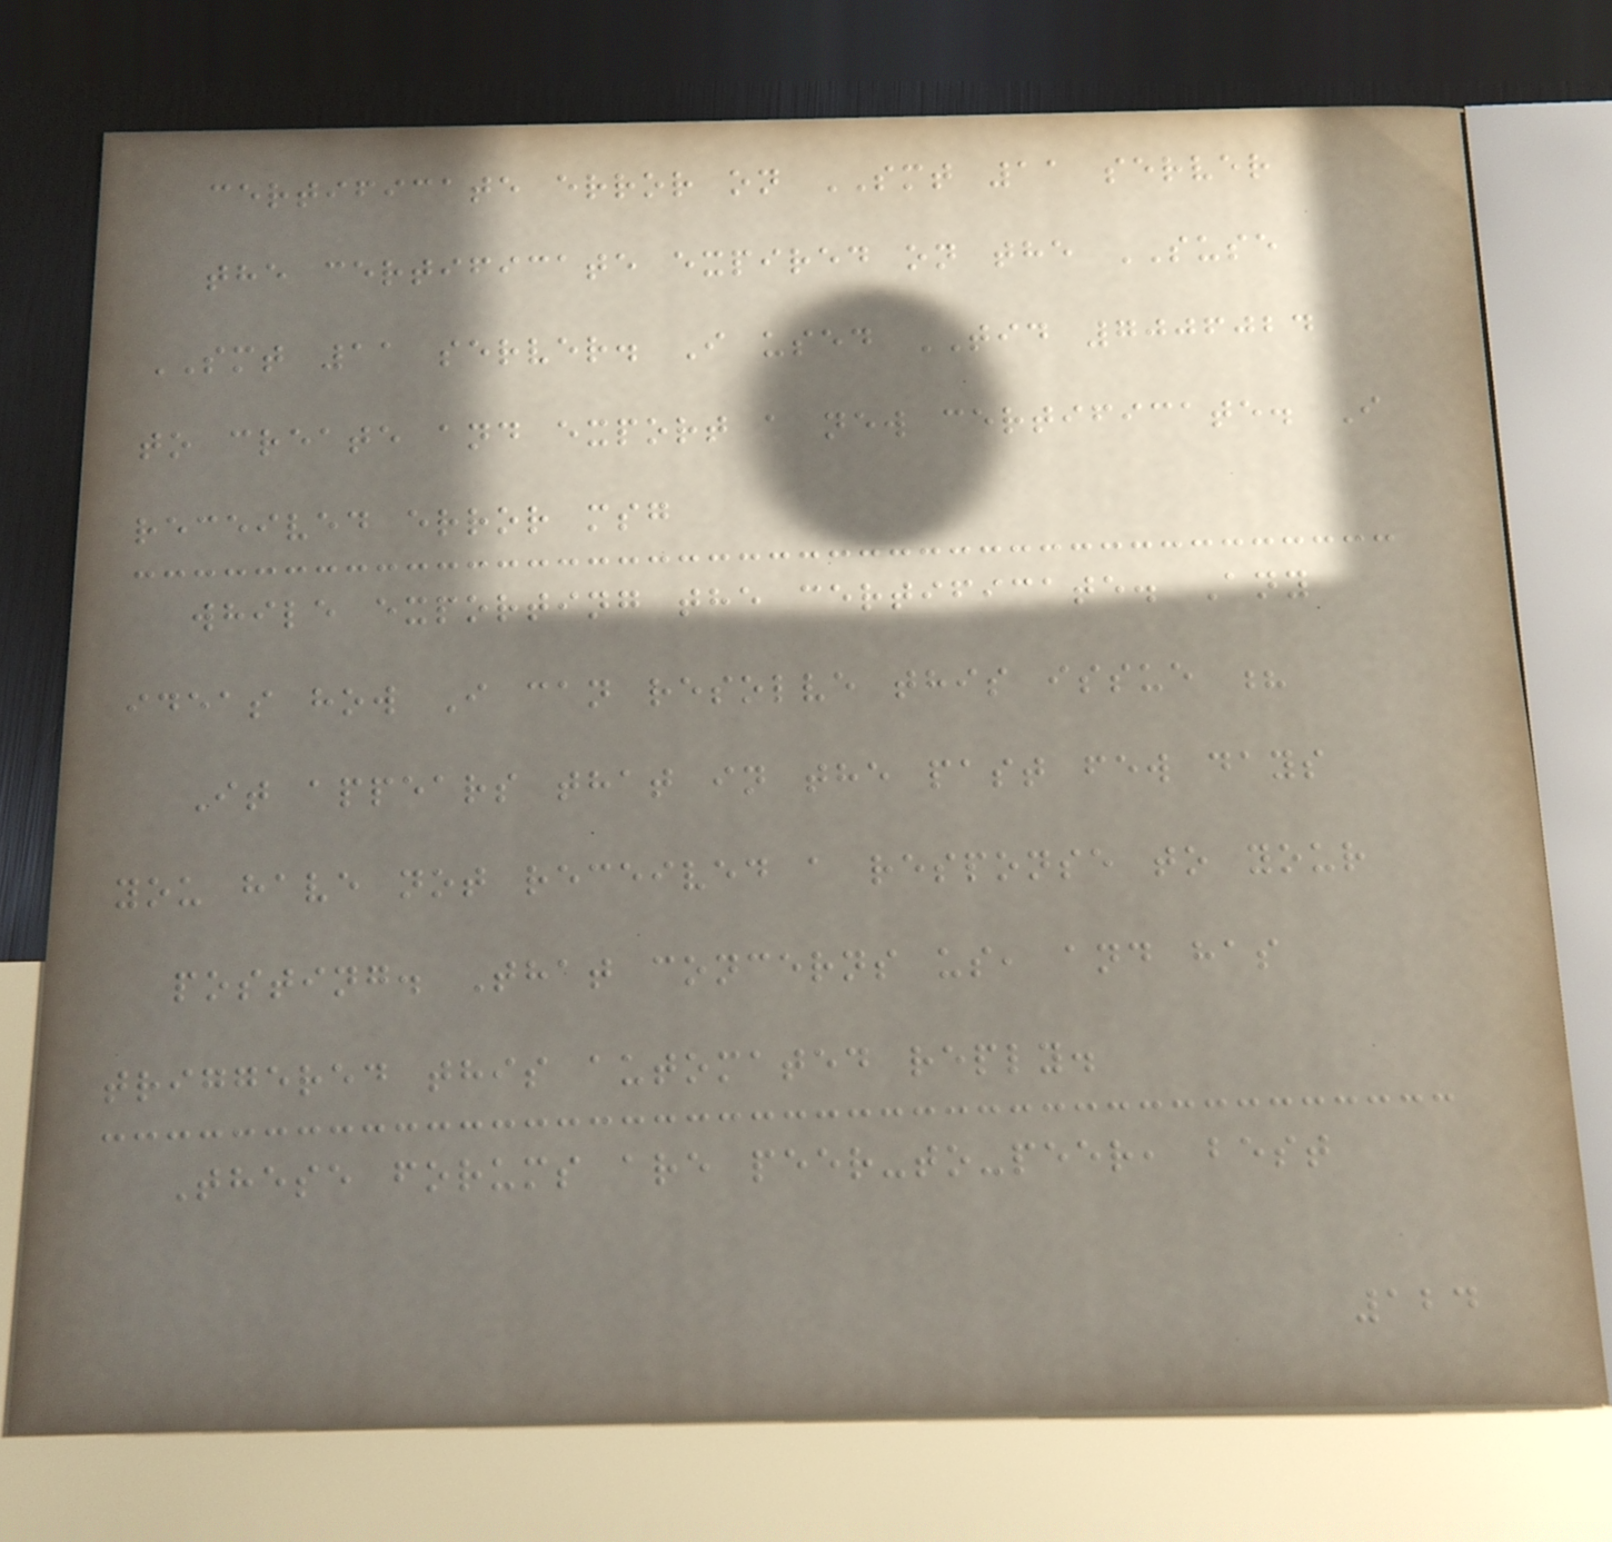certificate error on SMT 11 server
the certificate expired on the SUSE
SMT 11 server. I used TID 7006024
to create and export a new certificate. I
received error msg
while exporting the certificate. Any
ideas how I can resolve this issue ?
It appears that in the past few days
you have not received a response to your
posting. That concerns us, and has
triggered this automated reply.
These forums are peer-to-peer, best
124
